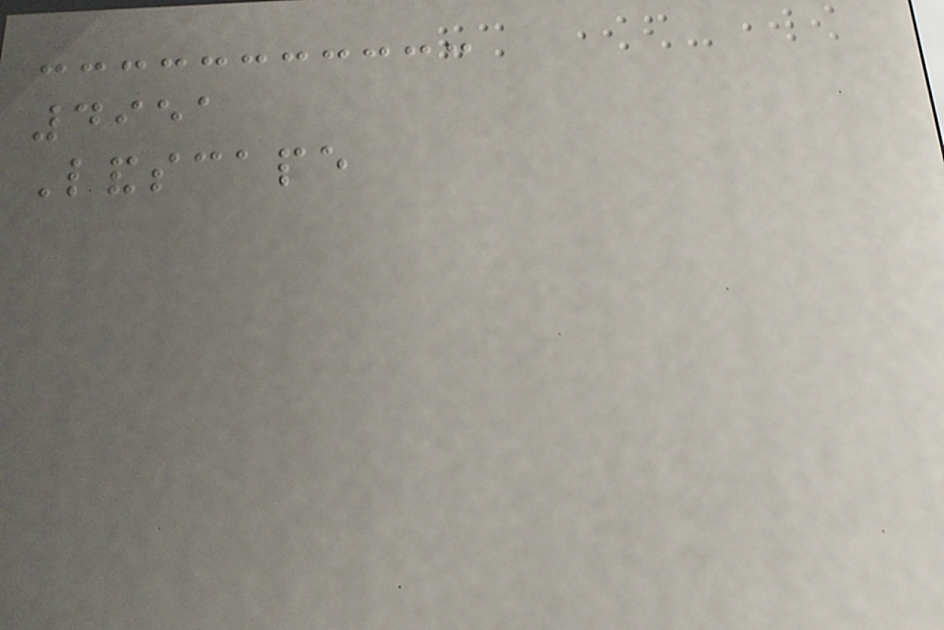4951
Landscape
